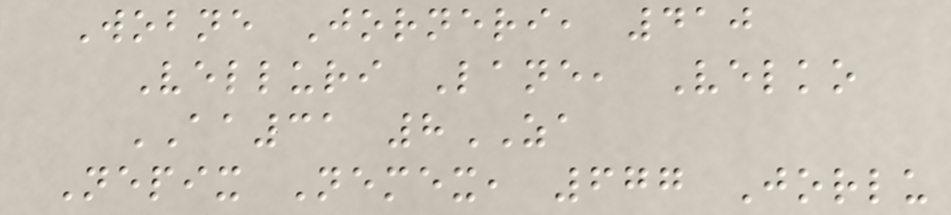Wobne Jorneri, 410
Velluri Lane, Velko
AA31 8ZA
Nepix Nemex, 677 Jorlu
